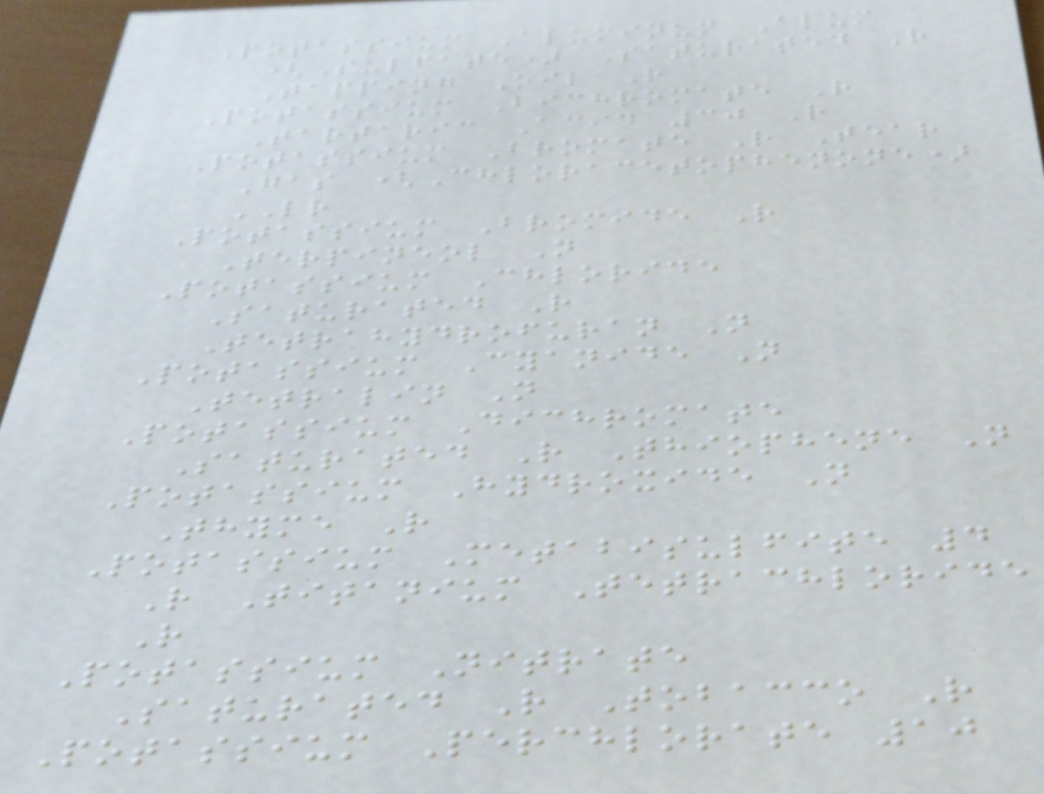Potassium Aluminum Alum
(Sulfate) Saturated R
Tapping Oil R
Potassium Bichromate R
Tartaric Acid 30 R
Potassium Bromate R Tear
Gas (Chloracetophenone)
LR
Potassium Bromide R
Terpineol N
Potassium Chloride
Saturated R
Tetrahydrofuran N
Potassium Cyanide N
Tetralin N
Potassium Dichromate
Saturated R Thiophene N
Potassium Hydroxide N
Thyme R
Potassium Metabisulfite 4
R Titanium Tetrachloride
R
Potassium Nitrate
Saturated R Tobacco R
Potassium Perchlorate 10
